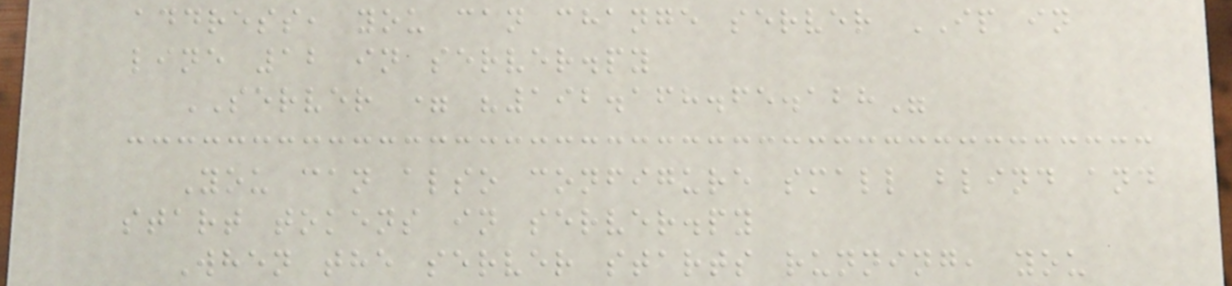address, you can change server IP in
line 12 in server.py
SERVER = "192.168.65.128"
You can also configure small blind and
start tokens in server.py
When the server starts running, you
